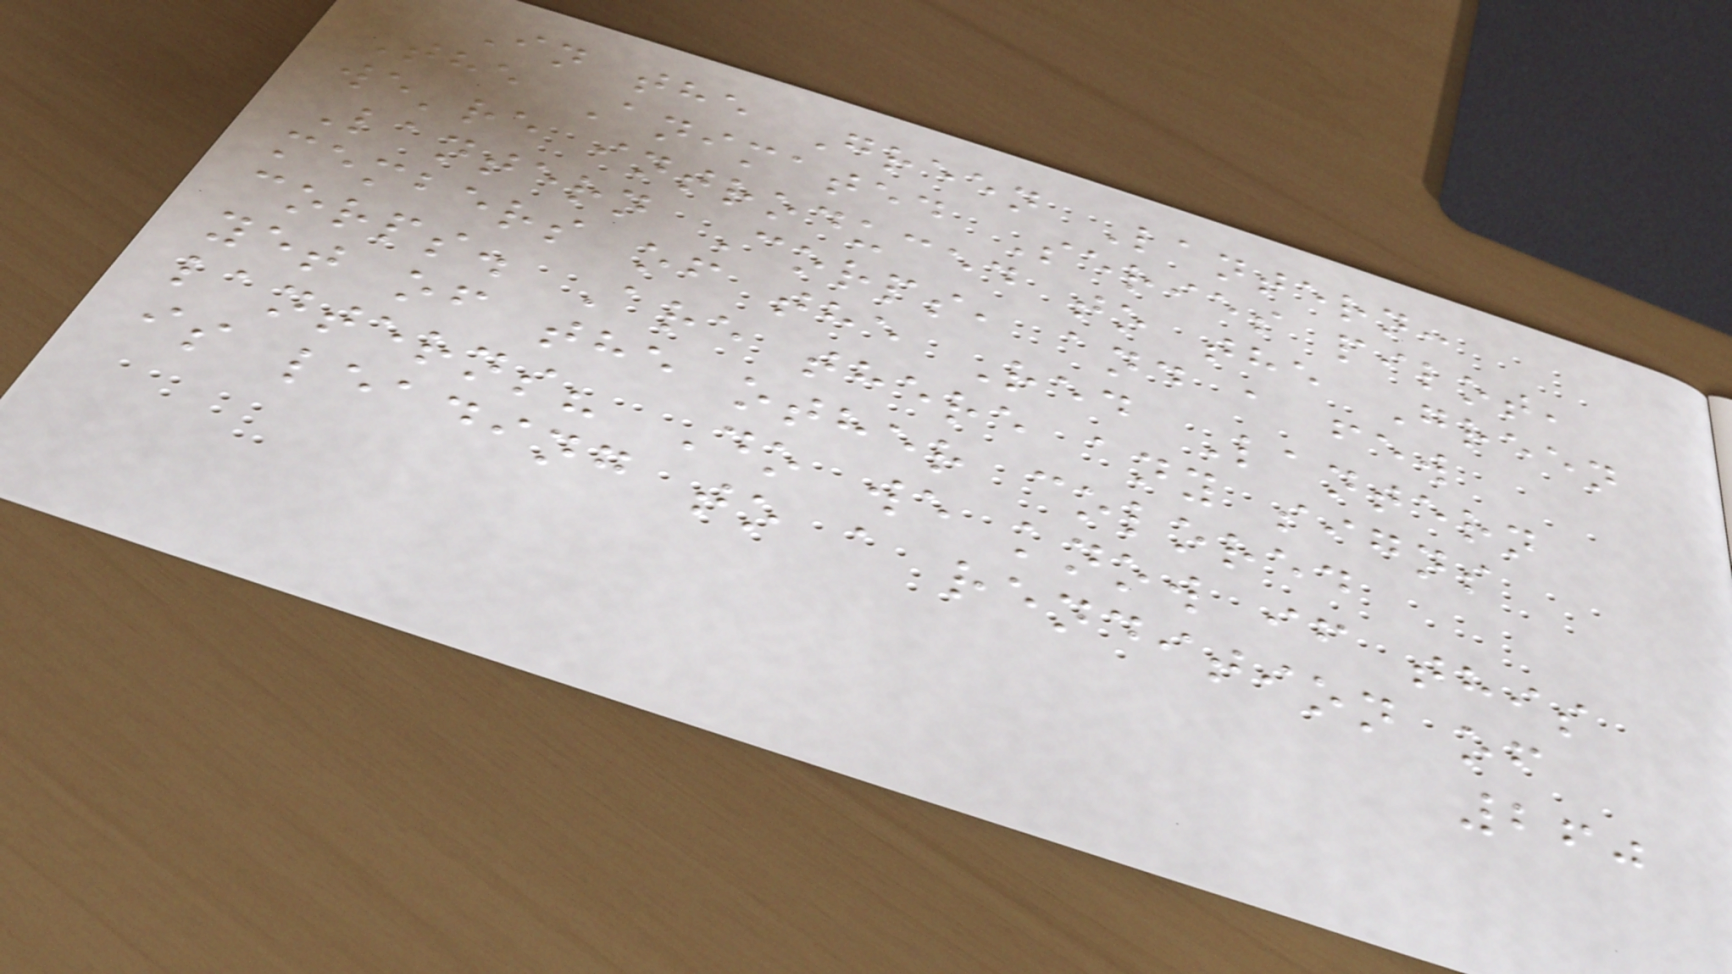In the Green Lantern:
The Animated Series pilot,
we're introduced to the Green
Lantern Corps, and a few
members of the Red Lantern
corps. Are there any signs
yet of the other colored
lanterns? Do we know if this
is leading to a rendition of
260
